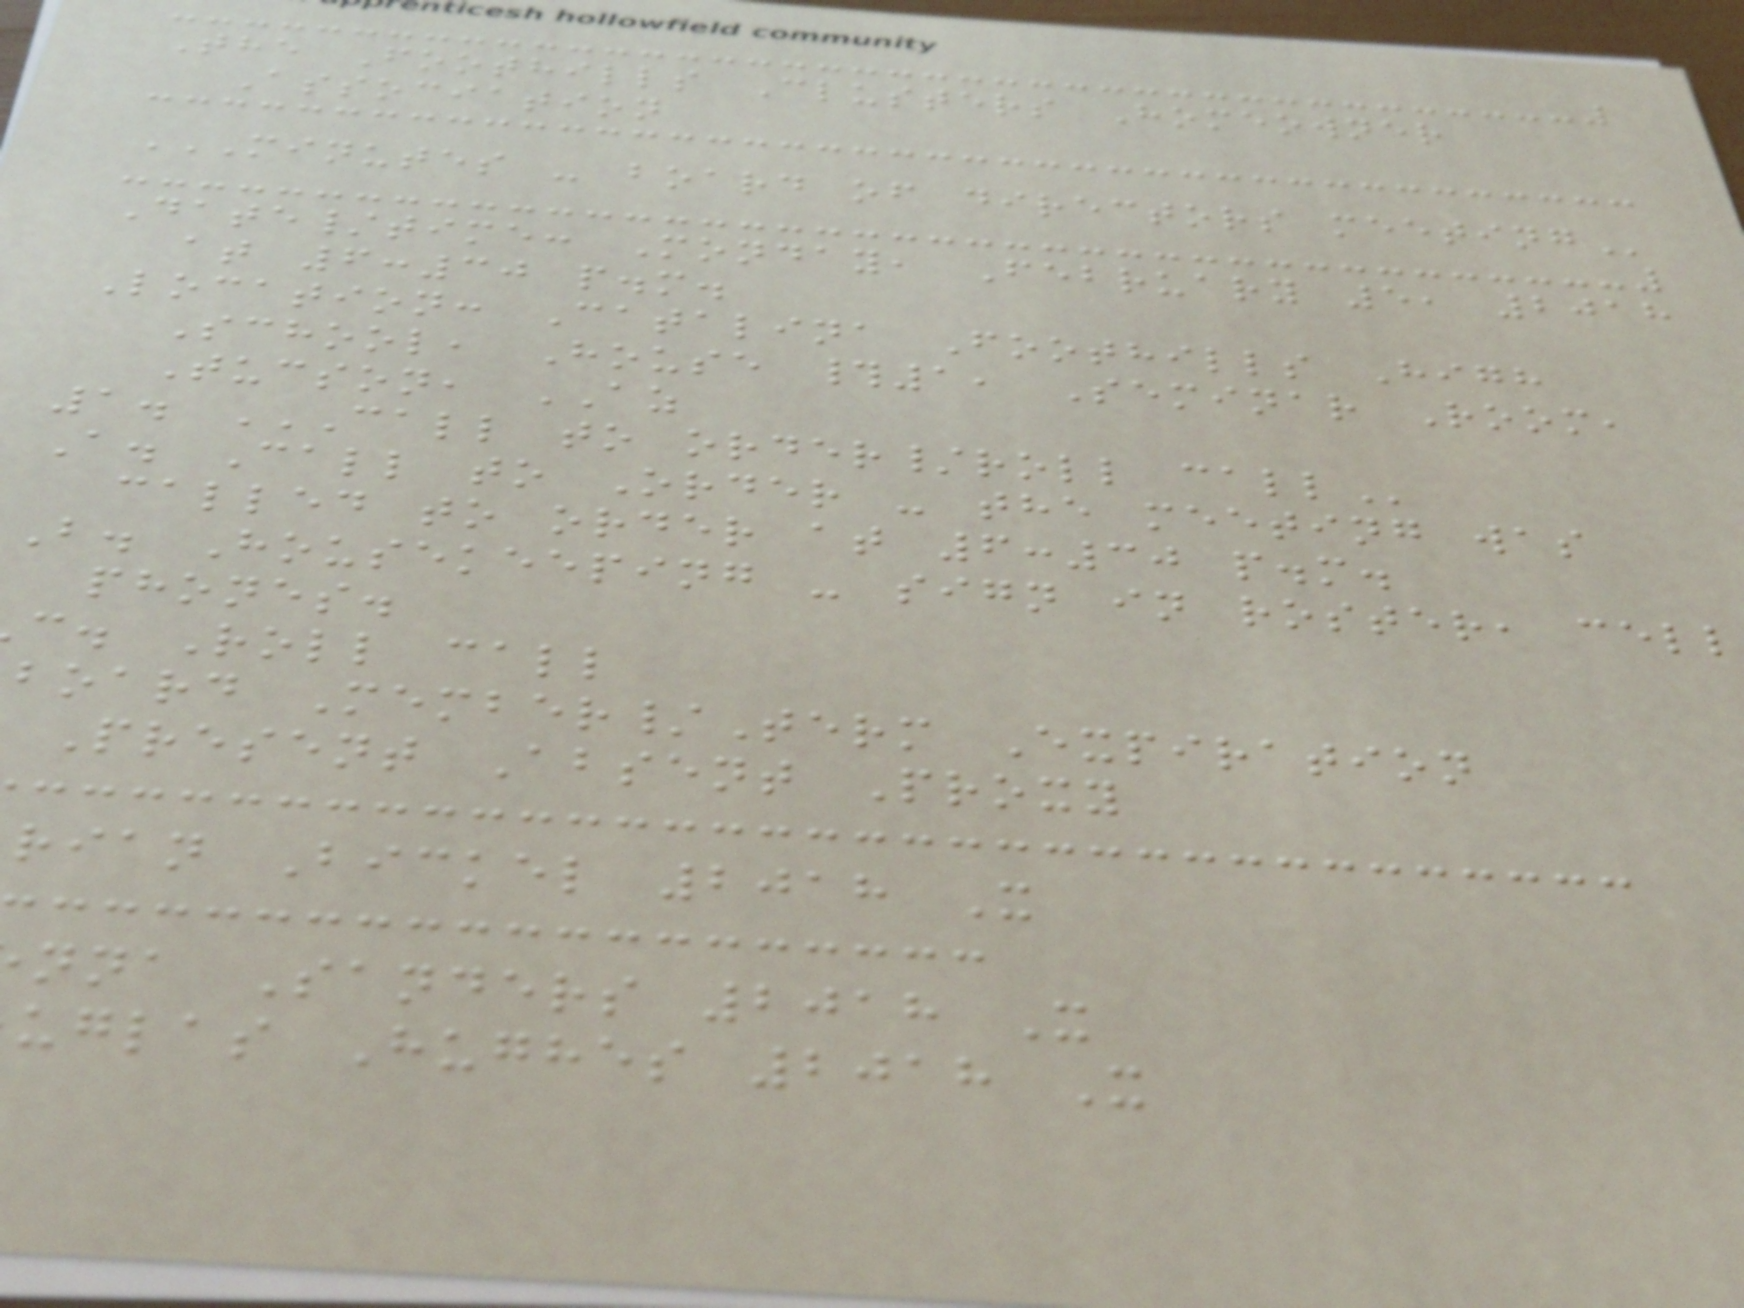The Foothills Clusters Homeowner
Association
MINUTES - BOARD OF DIRECTORS MEETING
Date/time: Monday, February 5, 2018
at 6:30 p.m.
Location: Catalina Foothills High
School, House #1, Seminar Room,
Tucson, AZ
1. CALL TO ORDER/ROLL CALL
A. Call to Order - the meeting was
called to order at 6:30 p.m.
B. Housekeeping - sign in roster, cell
phones.
c. Roll call
board Member/Term Expiration
Present Absent Proxy
rian Bickel 2018 X
nna Sanders 2018 X
uglas Hughes 2018 X
